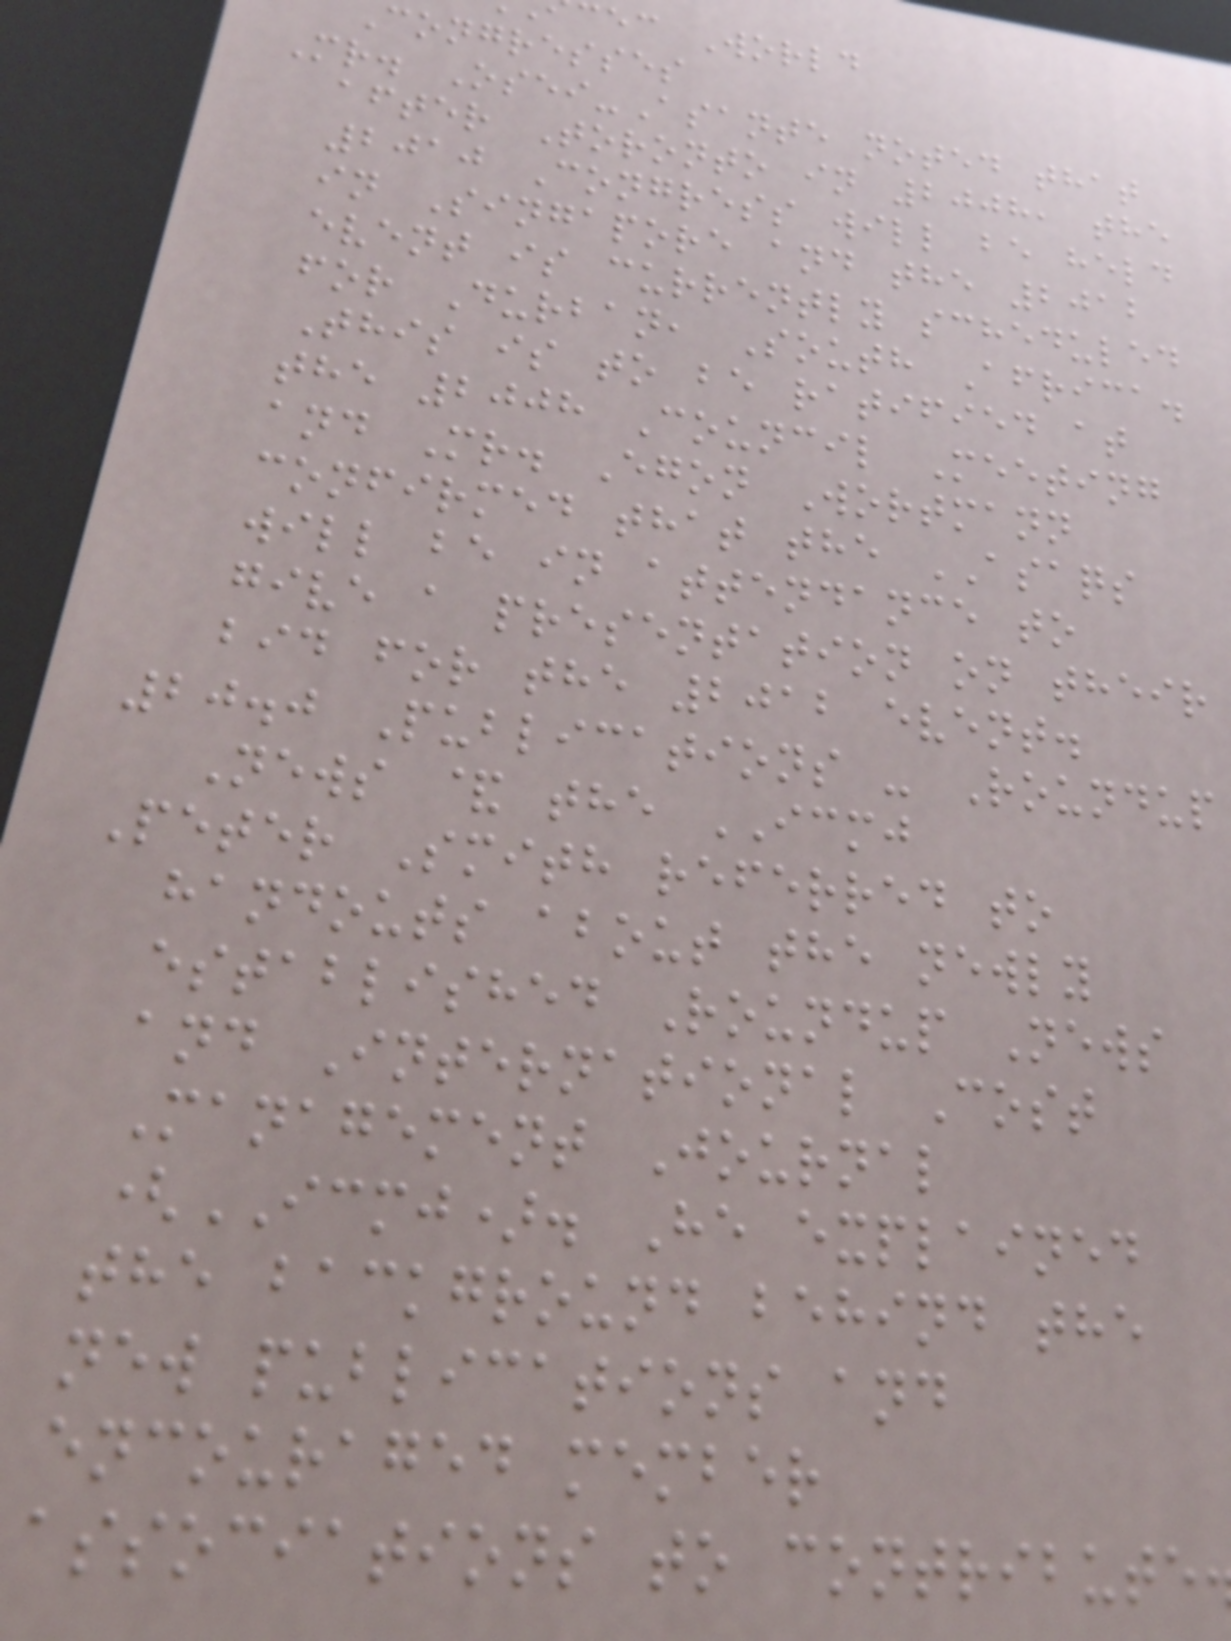ec World
congresses
Mr. Osei-Asante noted that
after Toronto in 2008, the
2010 Congress will be held
in Singapore and the 2012
event is currently scheduled
for Durban, South Africa.
This is to be ratified at
the 2008 Council Meeting
and Mr. Egon Wortmann
confirmed that the ASAQS
will be in attendance to
give a presentation on their
bid for the 2012 event.
20.0 Publications - Roundup
News & the ICMJ
Peter Smith referred to
handouts about the newly
established Roundup News
and International Cost
Management Journal
(ICMJ). He explained
the background behind the
new publications and
encouraged member
associations to contribute
